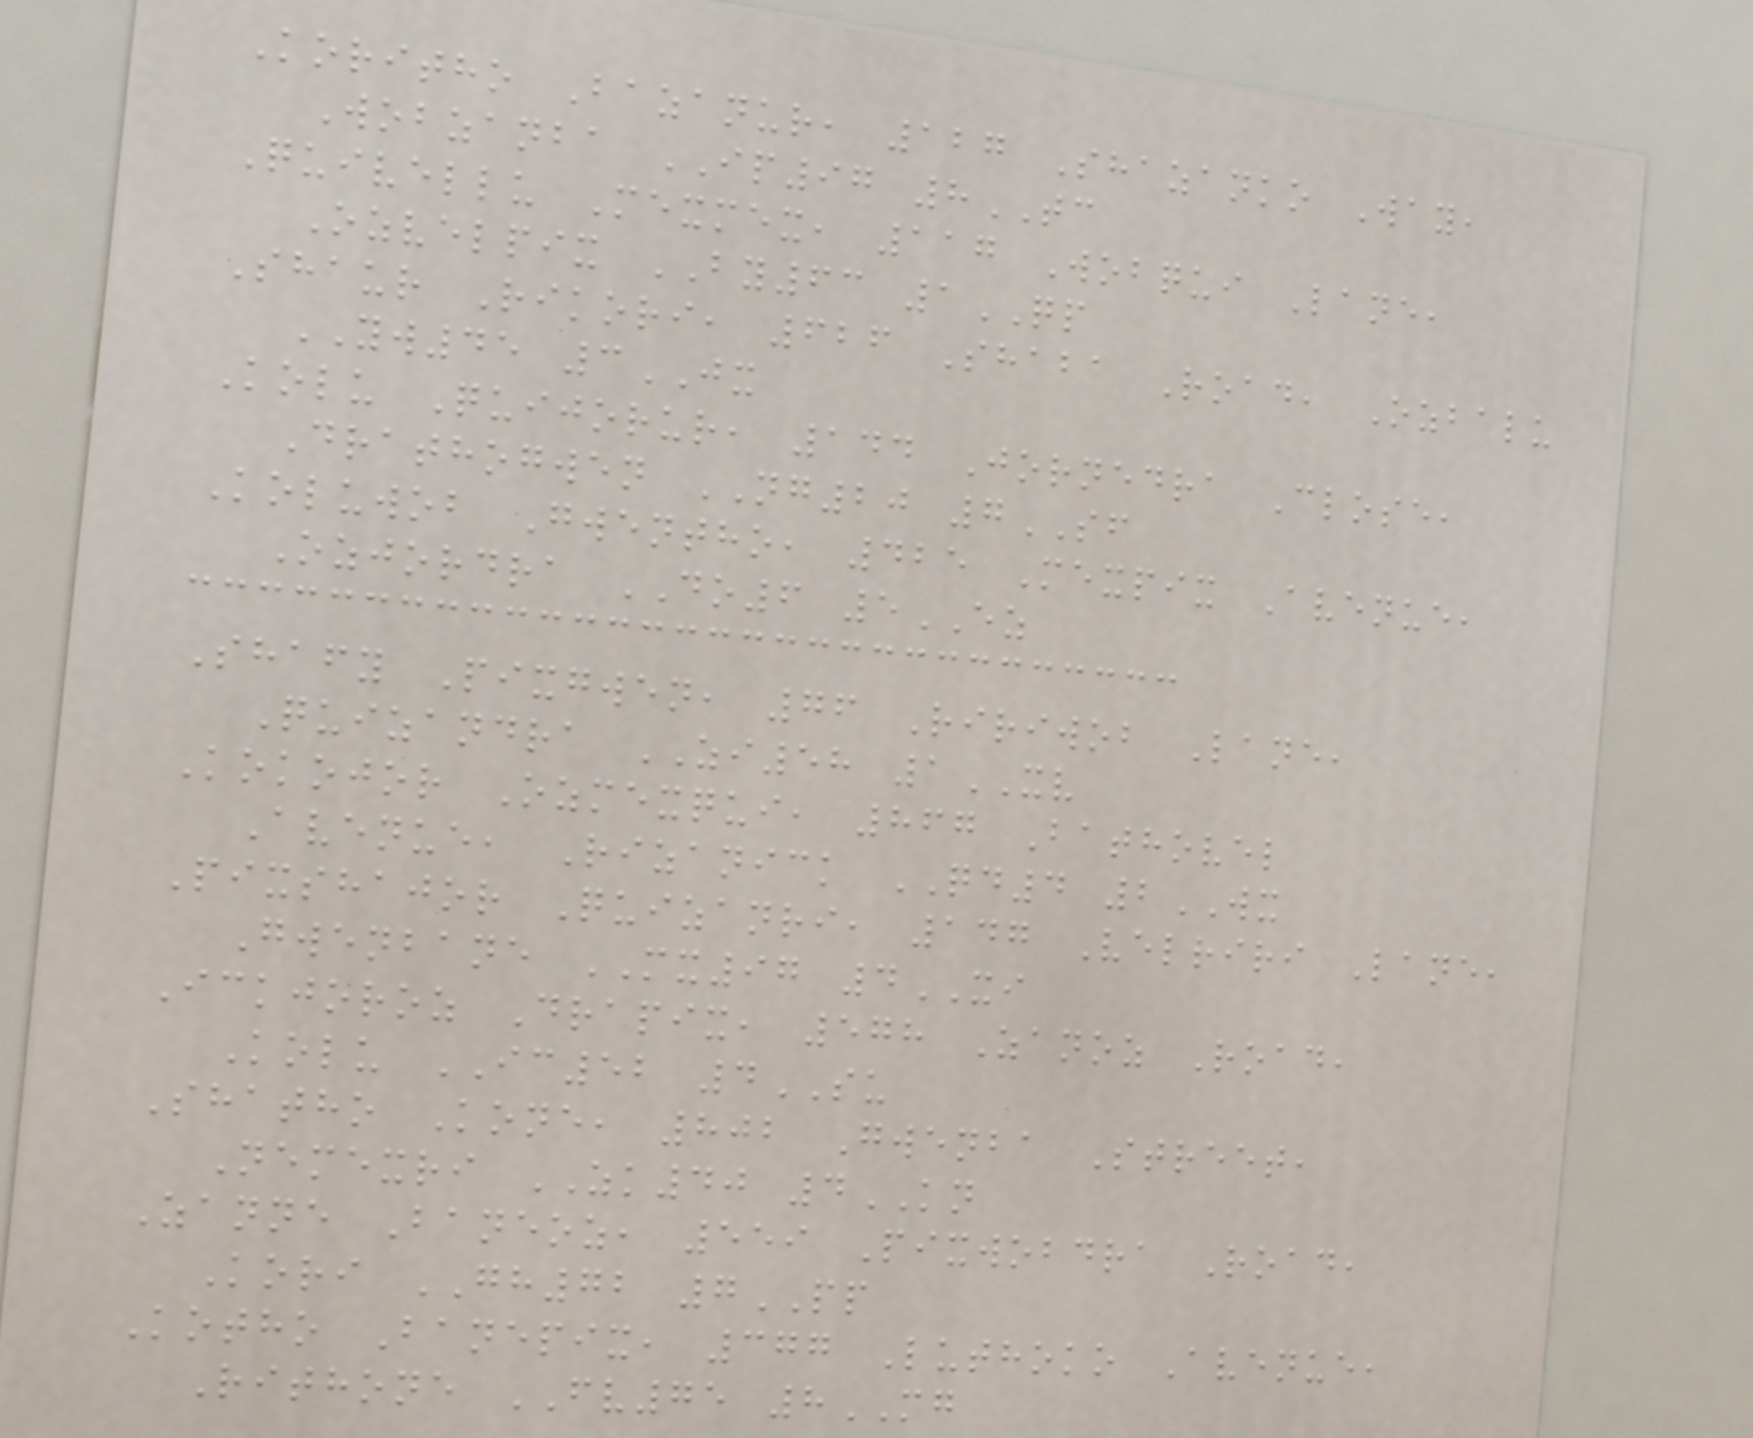Koritho Bazanur, 127 Shazanko Way,
Wobzanba IP97 8TC
Quivellu Mexmex, 117 Wobqui Lane,
Ozvelpix BY63 1QP
Shaur Rikori, 626 Shaba Road, Ozbalu
YW45 3JX
Kolu Quijorur, 144 Jornedra Close,
Drathogwen NG20 7SF
Koluwob Gwentho, 425 Mexpix Avenue,
Ozjordra DO6 5EZ
Shafy Pixgwen, 76 Ririwob Lane,
Quizandra ZI58 1XV
Kokojor Ozmexqui, 867 Bathovel
Avenue, Rizanick QD4 2WX
Pixshajor Quizanri, 147 Velriri Lane,
Gwenbane MX97 4XI
Ickjoroz Drapix, 578 Zanoz Road,
Kolu IC52 4SU
Shatho Kone, 802 Gwenba Street,
Nemexri ZK40 4KN
Zanne Baneoz, 559 Pixwobdra Road,
Kori GH72 7PP
Kotho Banepix, 377 Luthoko Avenue,
Rithone FV75 8MG
